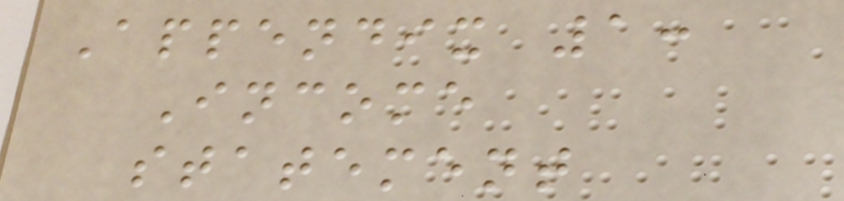Appendix 1:
Income
statement
